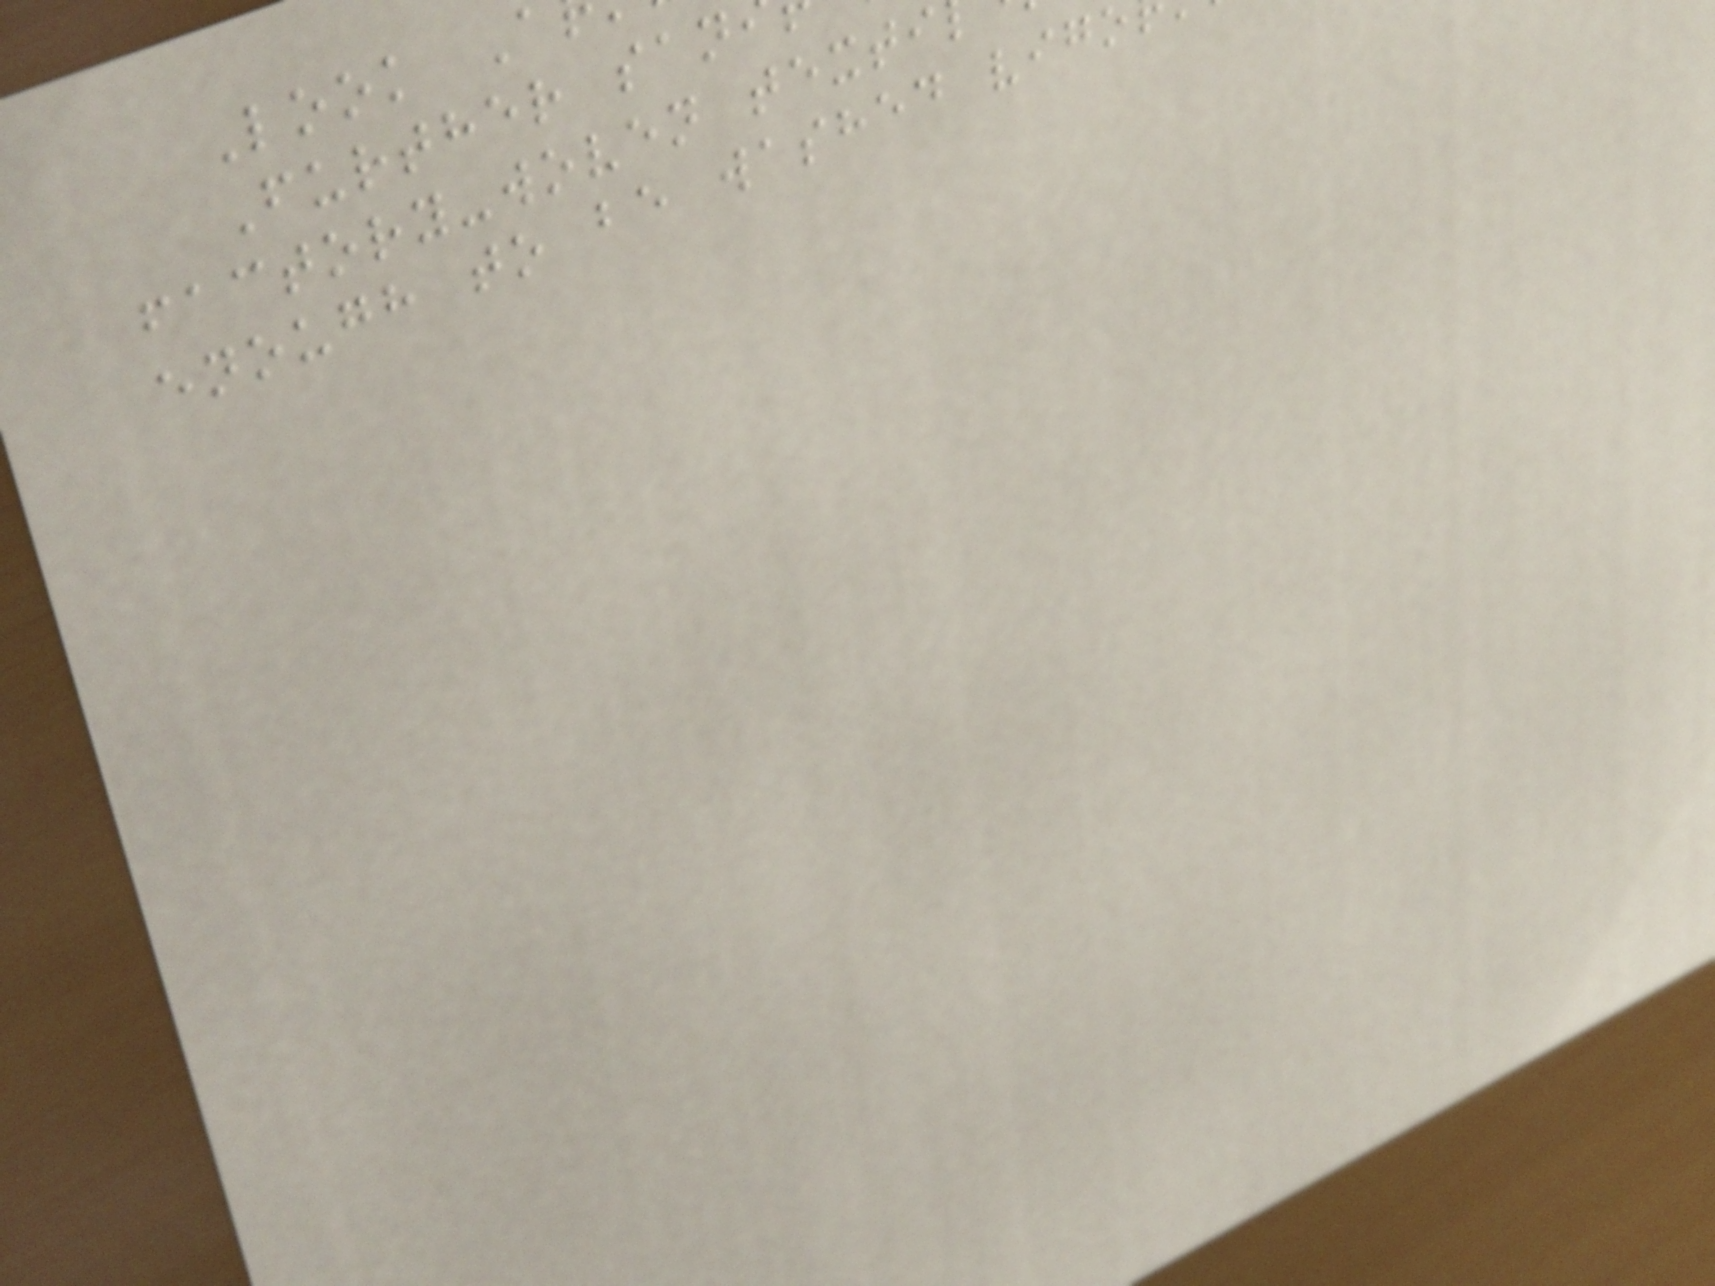Further san
factory-woven texti
enough to be washed vig
